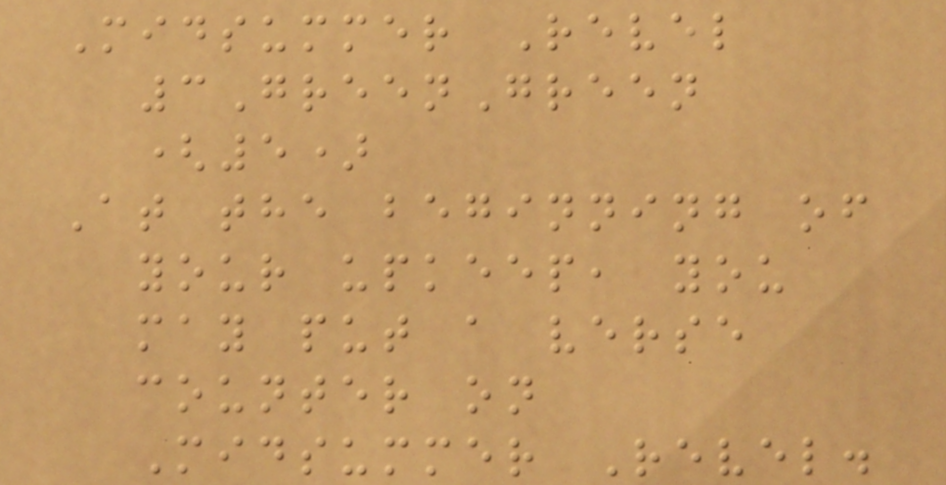Midsummer Revel
3GreenGreen
(5)
At the beginning of
your upkeep, you
may put a verse
counter on
Midsummer Revel.
